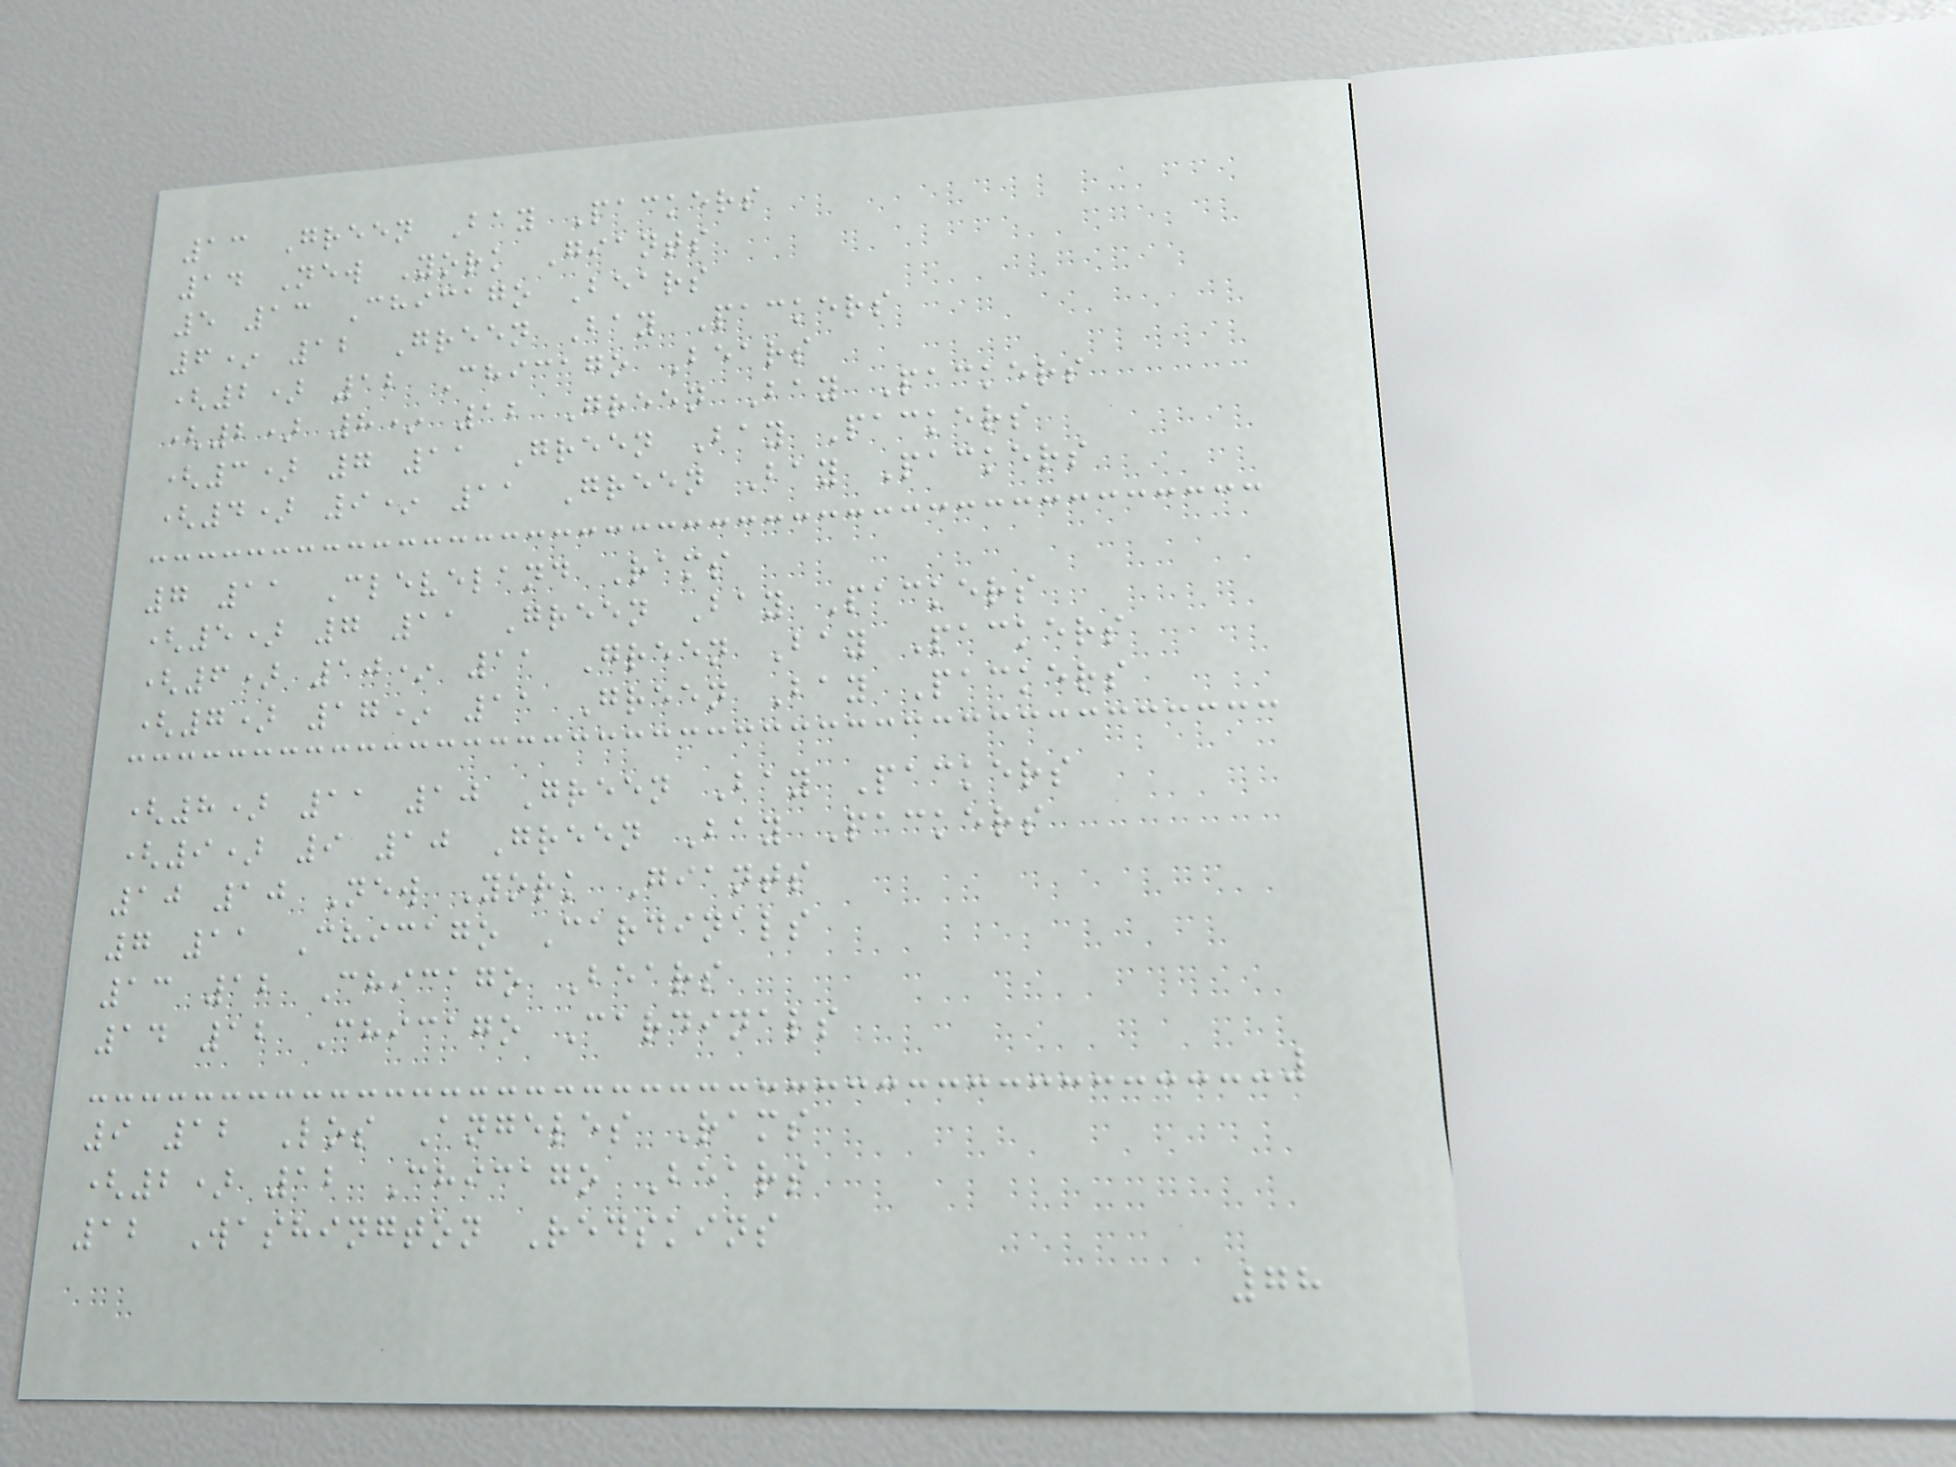13 Green Bay Packers
14 New York Giants
5 13 Chicago Bears
6* 12 Green Bay Packers
(2) 12 Chicago Bears
(2) 8* 12 Green Bay Packers
(3) 7 11 Green Bay Packers
(4) 9* 11 Green Bay Packers
7 11 Cleveland Rams
(5) 7 11 Green Bay Packers
(6) 10* 11 Green Bay Packers
(7) 17* 11 Green Bay Packers
(8) 11 10 Green Bay Packers
(9) 9 10 Green Bay Packers
10 10 New York Giants
7 11 Chicago Cardinals
13 12 Chicago Bears
14 12 Chicago Cardinals
9 12 Los Angeles Rams
(2) 12 Chicago Bears
12 Washington Redskins
78
